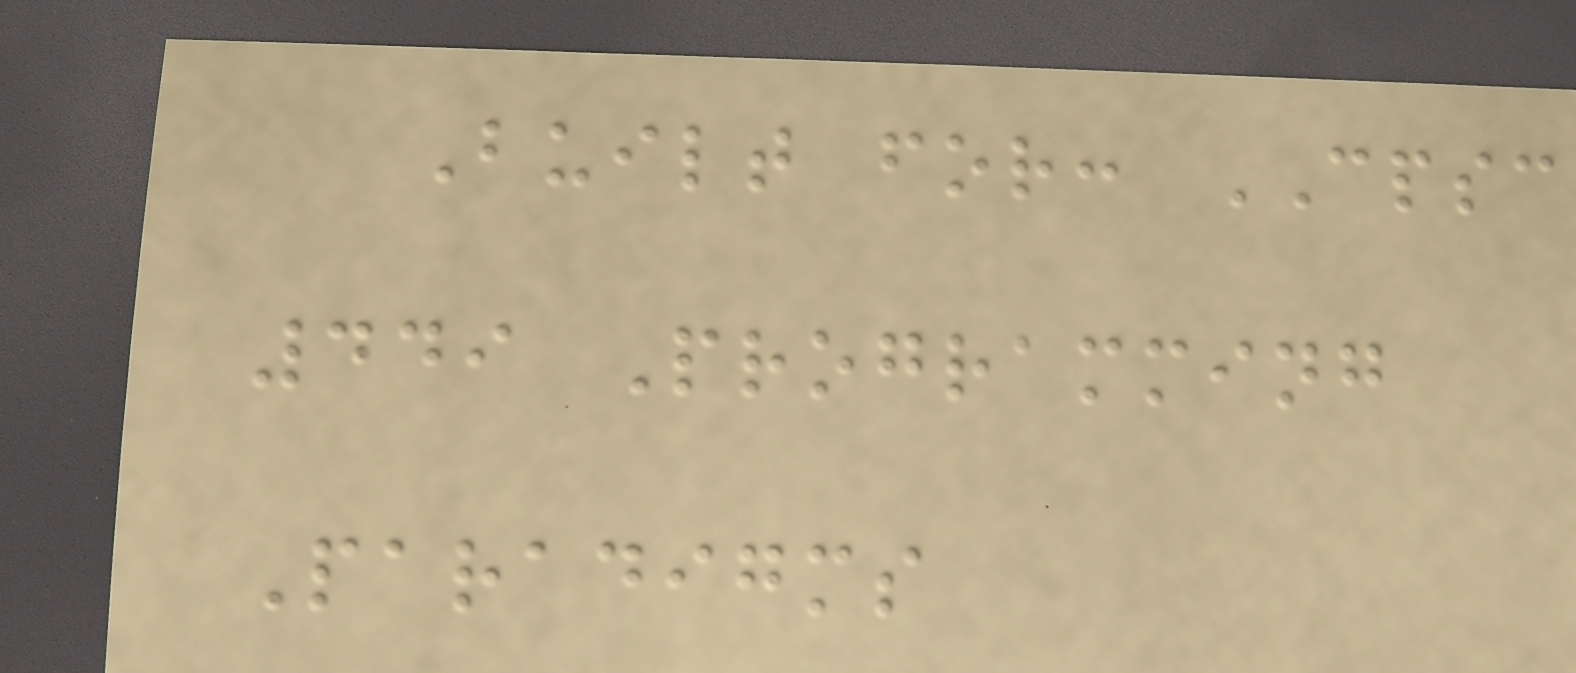Built for: CPSC
449 Programming
Paradigms
